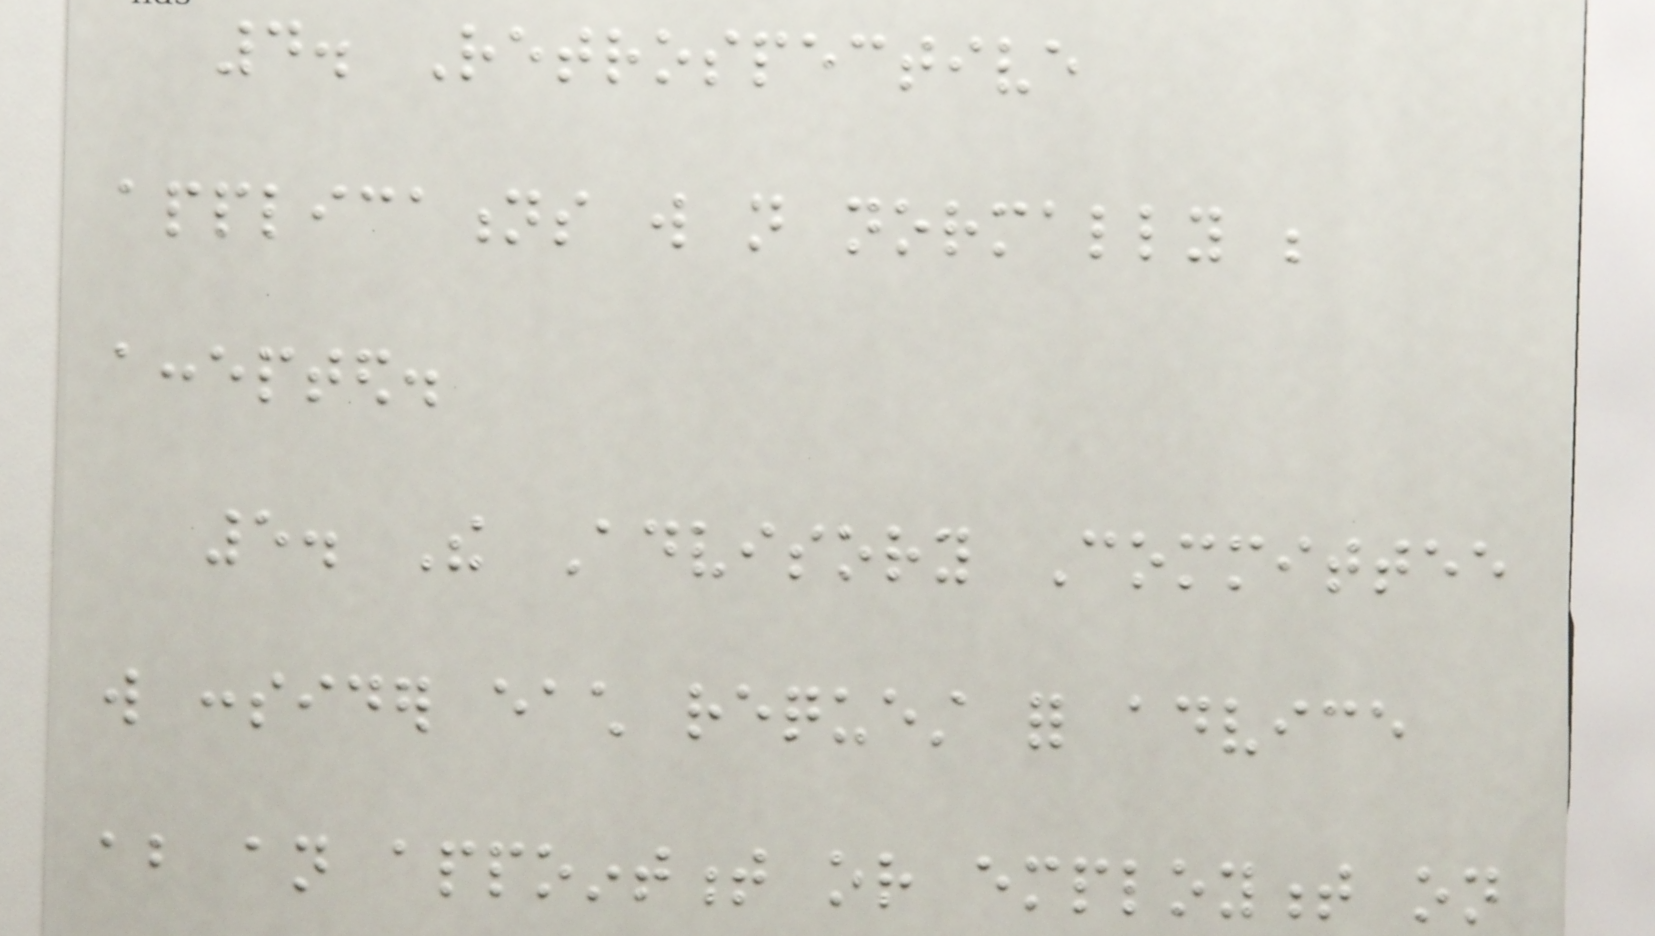4. Retrospective
applications will not normally be
accepted.
5. The Advisory Committee
will consider each request for advice
about an appointment or employment on
